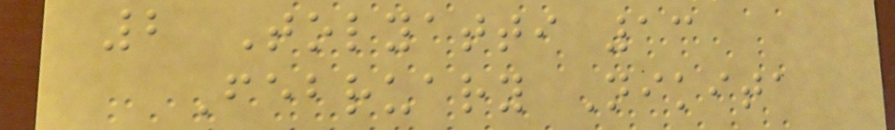2 Tolyatti 13
February Nikita
